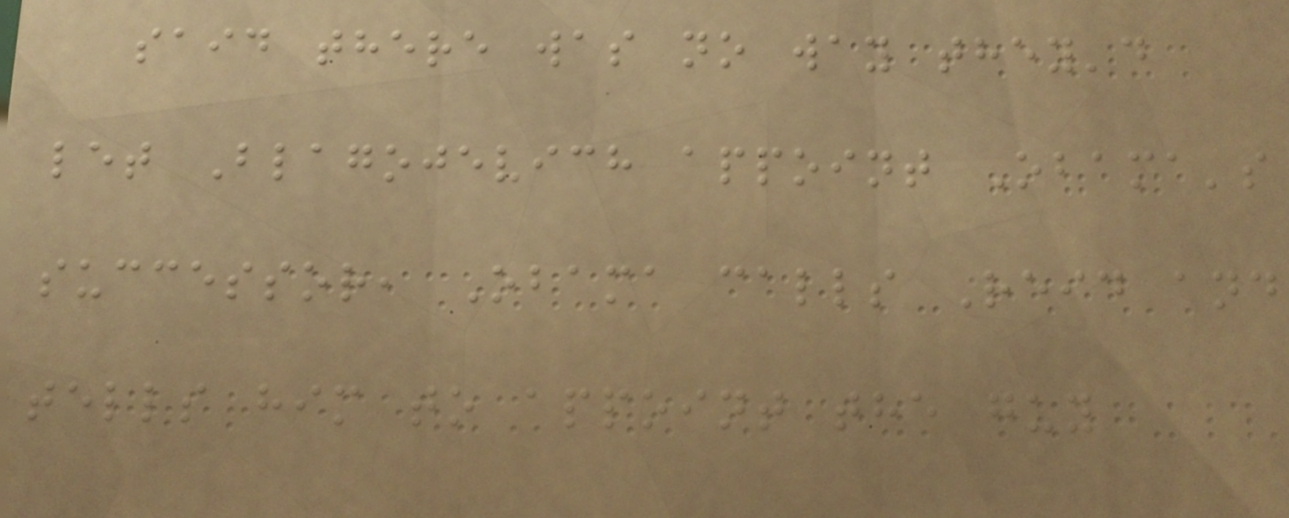said there was no way they'd
let Blagojevich appoint Obama's
successor, Obama calls Reid and
tells him to appoint the guy
